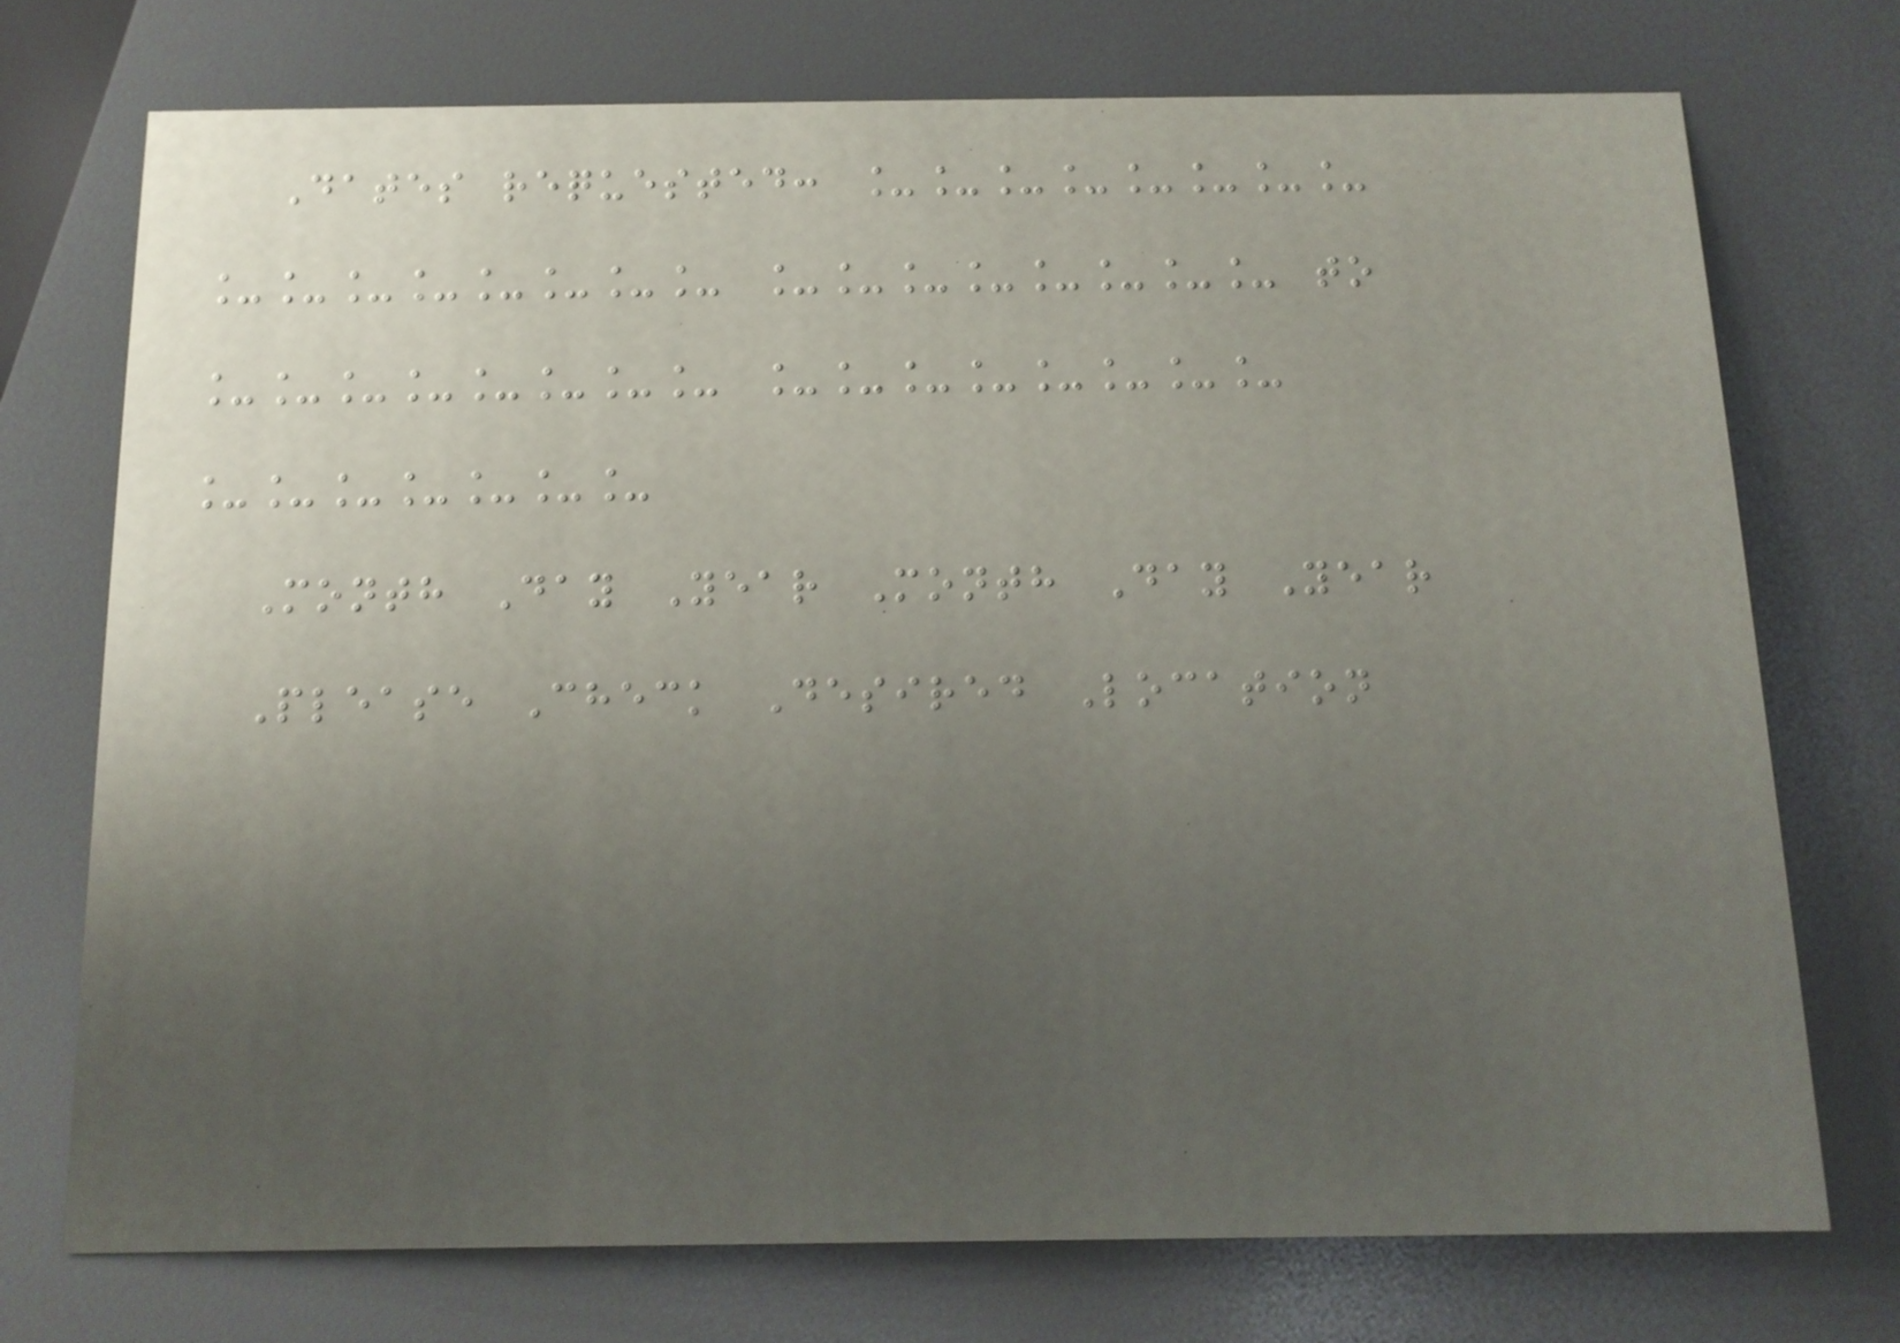Dates requested: ________
________ ________ to
________ ________
_______
Month Day Year Month Day Year
Please Check Desired Location
